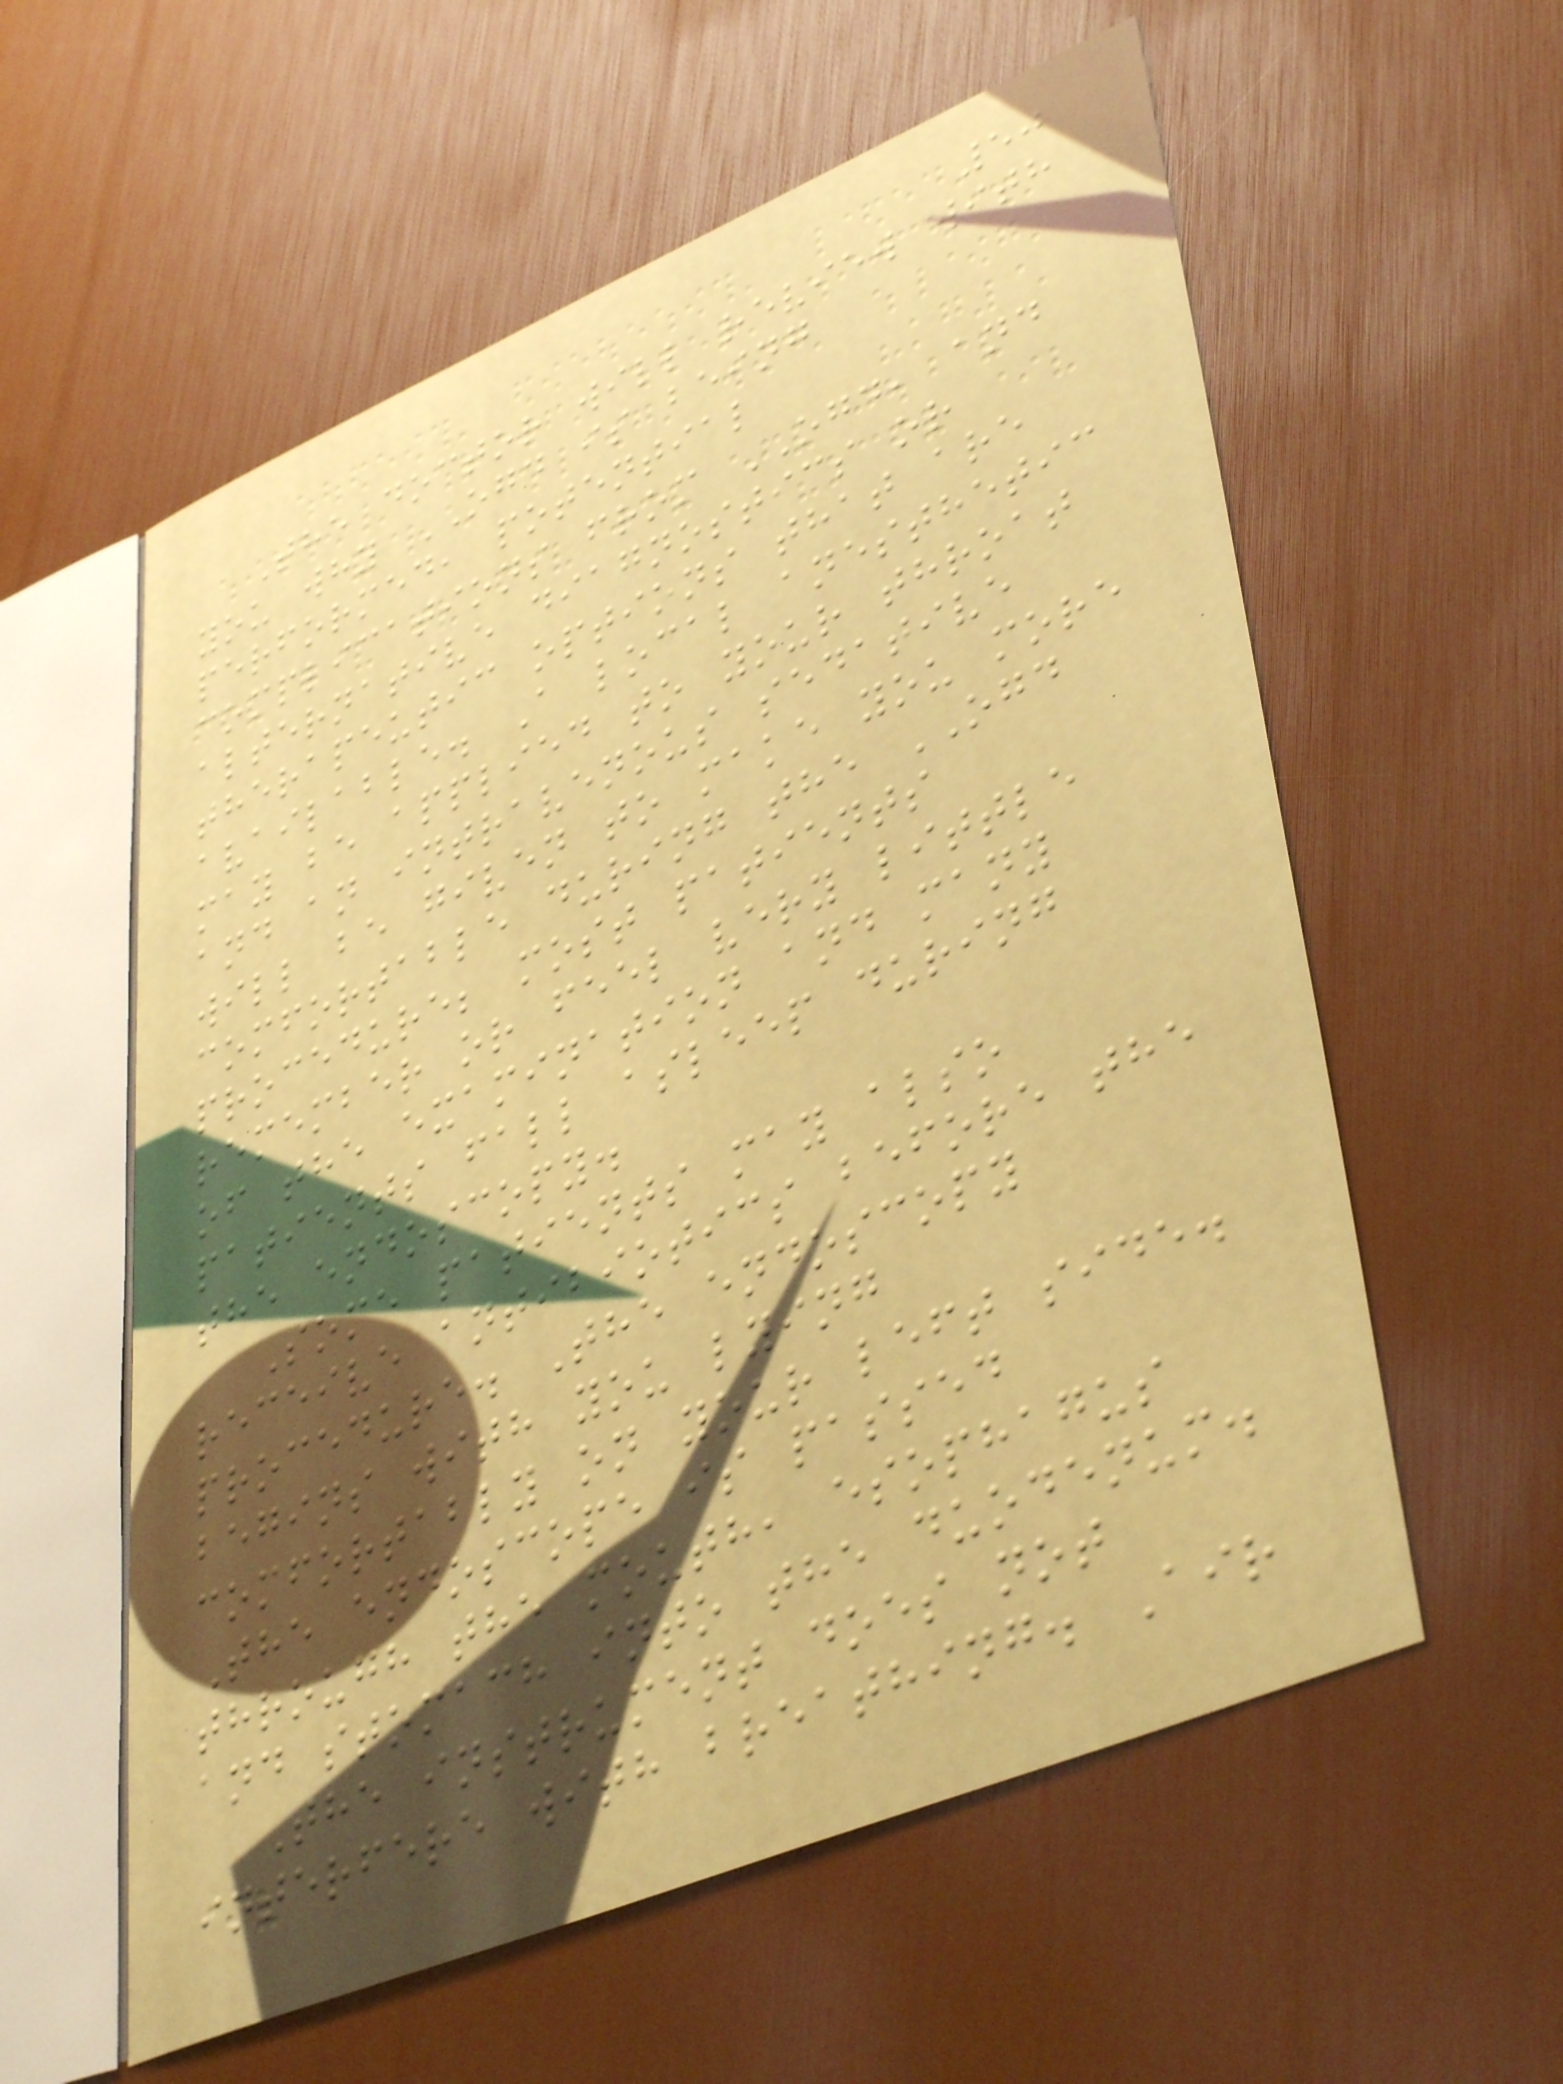50
The doctor will review with
you why OGD is being
performed, potential
complications from OGD, and
alternative diagnostics or
therapeutic options that are
available. A local anesthetic
may be applied to your throat
and an intravenous sedative
will be given to make you more
comfortable during the OGD
procedure; most patients
remember or feel very little
of the examination and many
patients fall asleep during
the endoscopy.
Some patients may also
receive antibiotics before the
procedure. The endoscopy
begins with you lying
comfortably on your left side.
The endoscope is passed
through the mouth, esophagus
and stomach into the duodenum.
The instrument does not
interfere with breathing. Air
